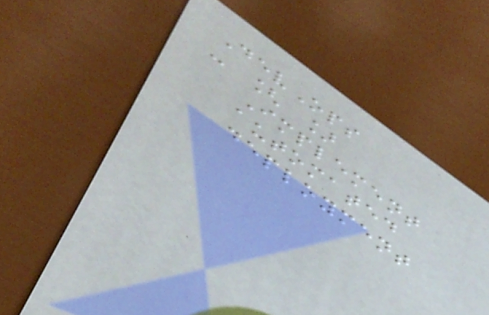DevOps
- [ ]
Implement
automated
deployment
